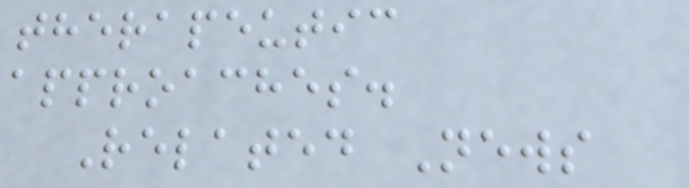therapeutic
approaches.
Related News
